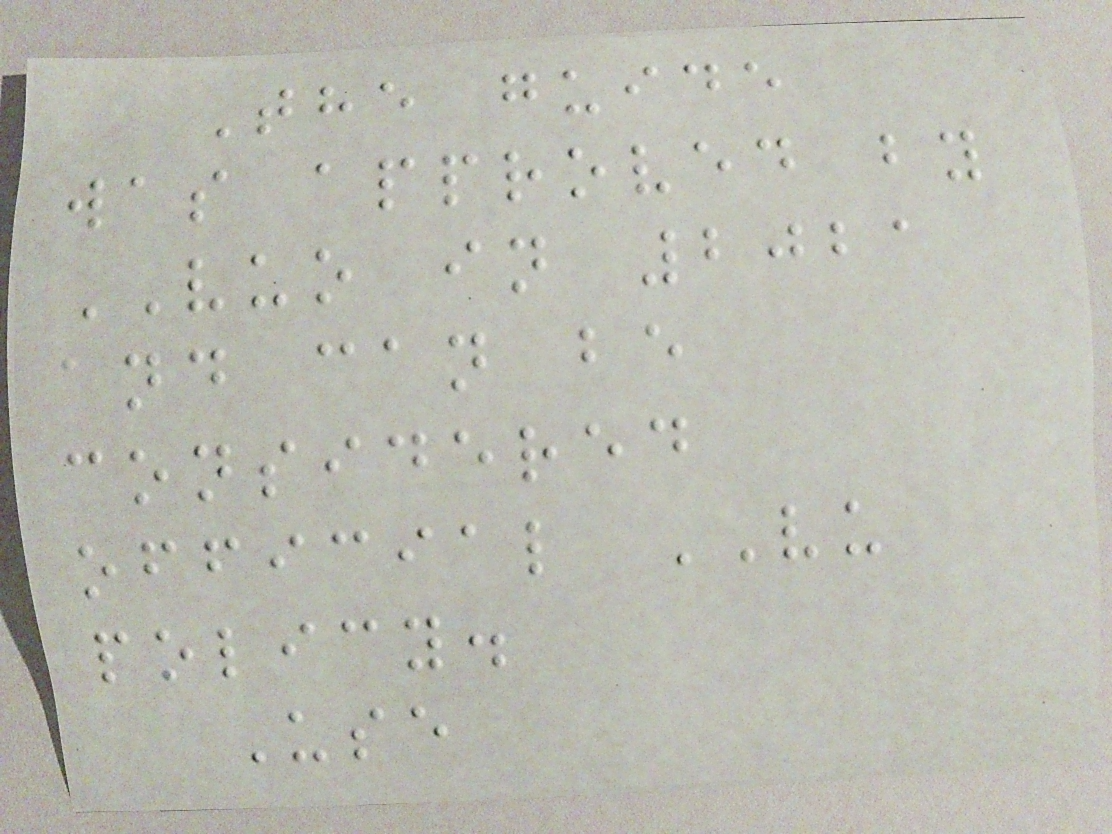The guide
was approved by
VUO in 2021
and can be
considered
official VU
policy.
Use
